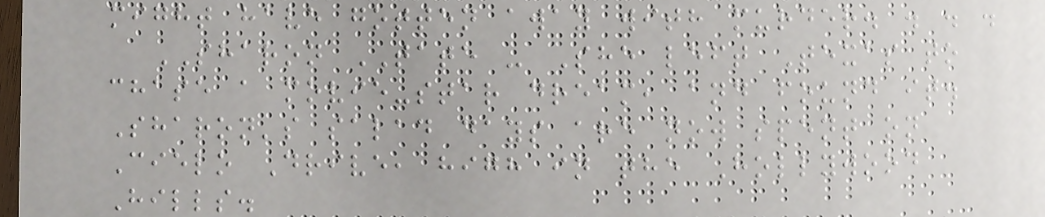might have gotten away with murder. . . .
SHARON TATE - She left Texas to
chase a movie-star dream, and found it.
Sharon's salad days are now spent on
Cielo Drive, high in the Hollywood
Hills.
